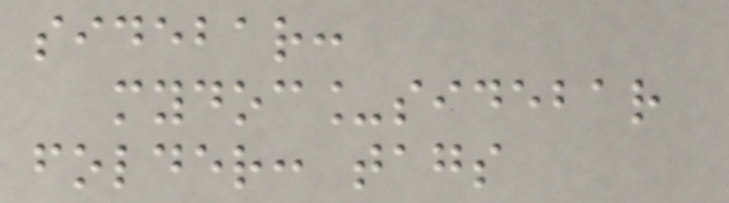sidebar:
mydoc_sidebar
folder: tags
